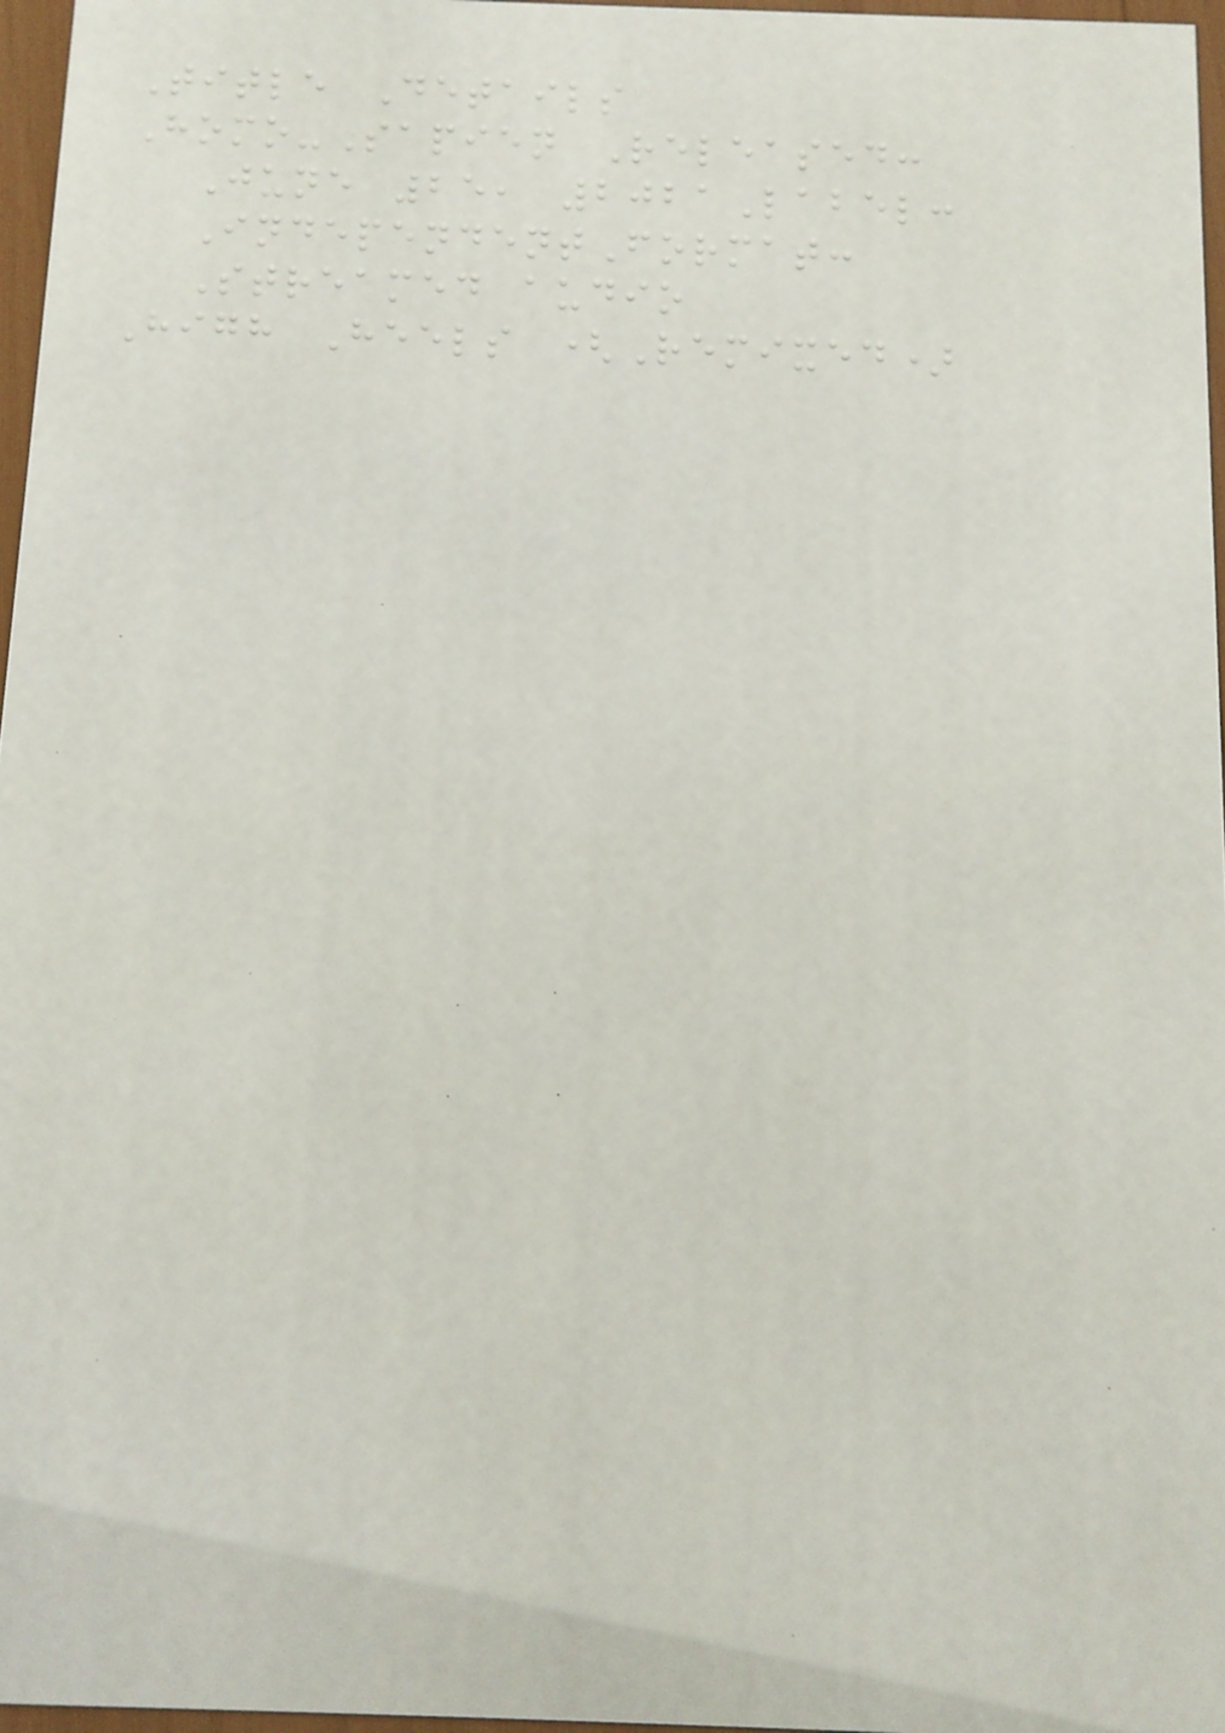Title Details
Homo-Sapien Released:
June 25, 2021Label:
IndependentFormat:
Streamed audio
High Heels (Remixed)
